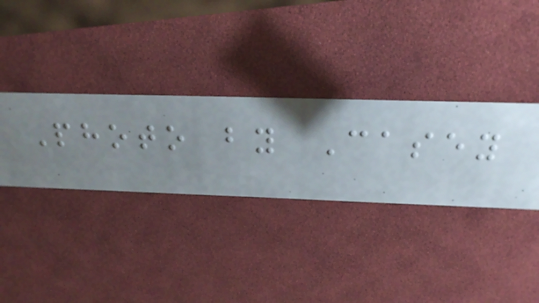Photo by Casey
